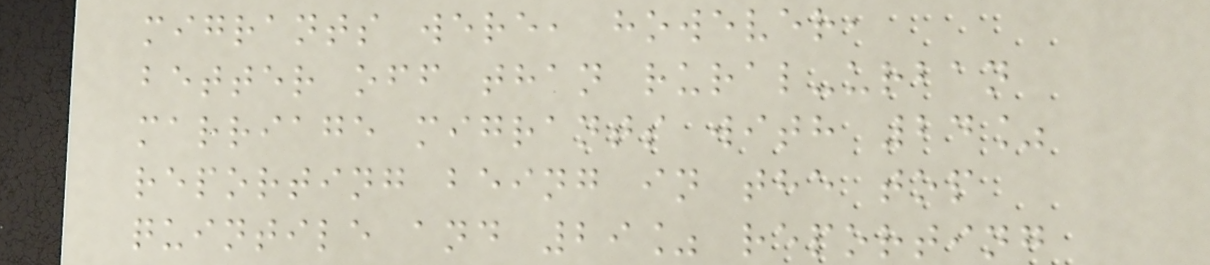migrants were, however,
better off than rural-urban
marriage migrants with 24%
reporting being in the top
quintile and 29% reporting
